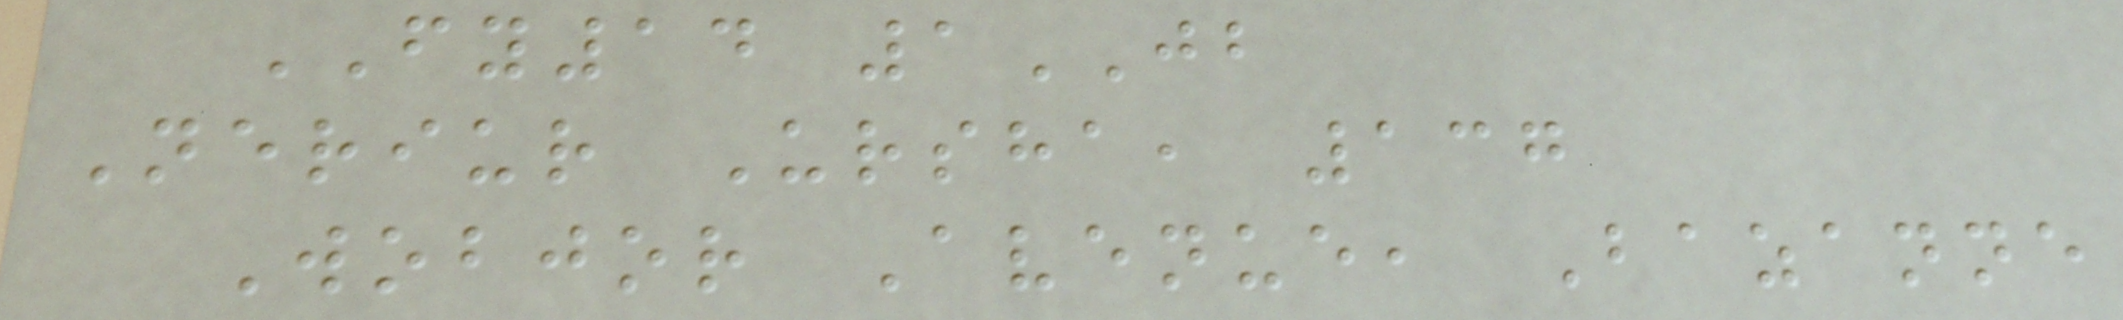FY14 1JB
Neriur Ursha, 137
Wobjor Avenue, Bazanne
